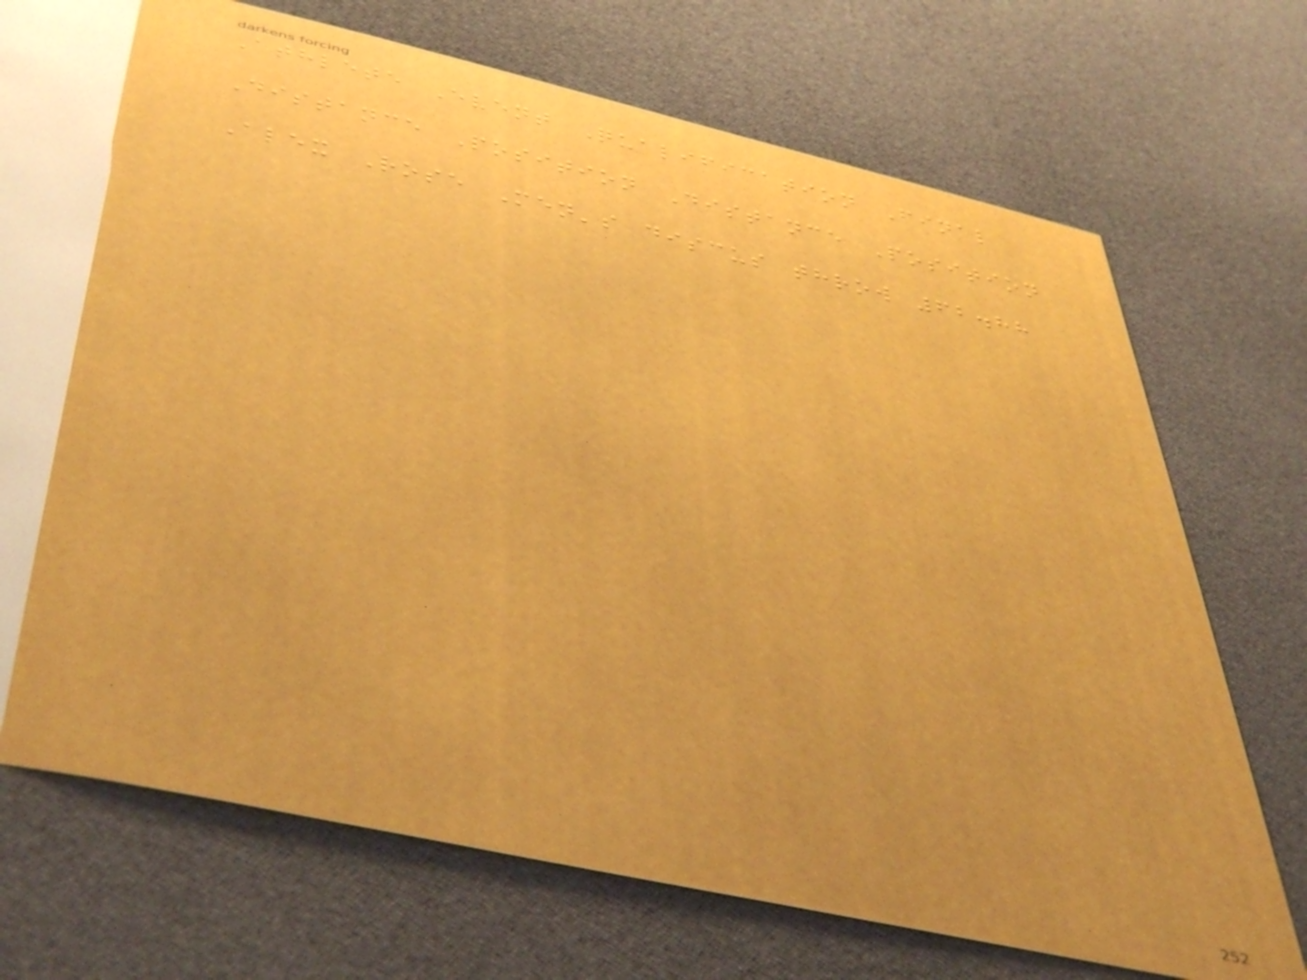Athlete Event Qualification Final
Distance Position Distance Position
Alex Rose Men's discus throw 62.88
